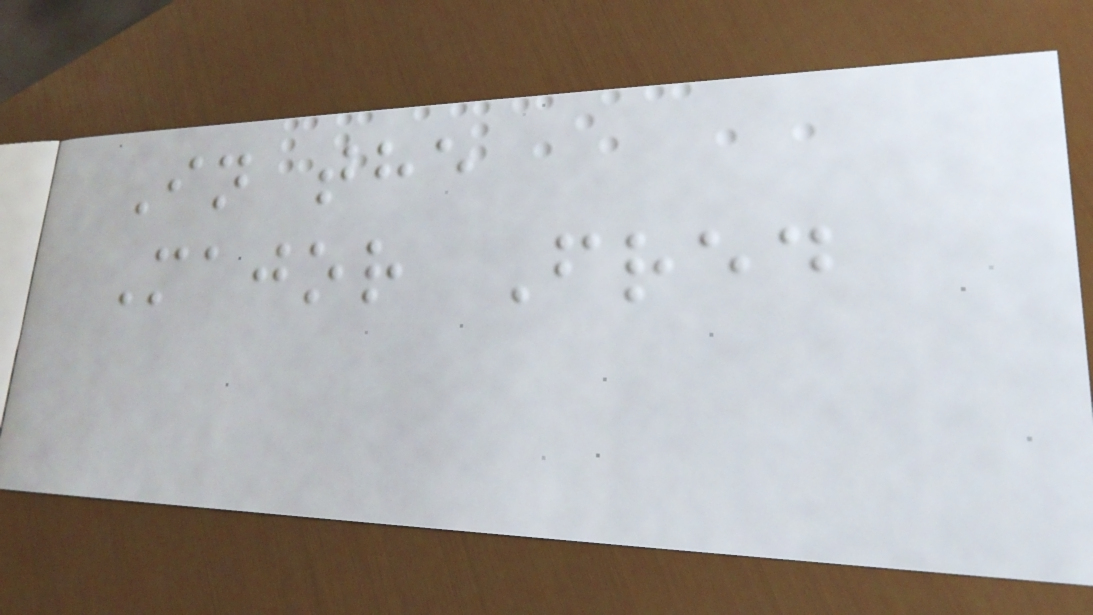In the
Major Fred
